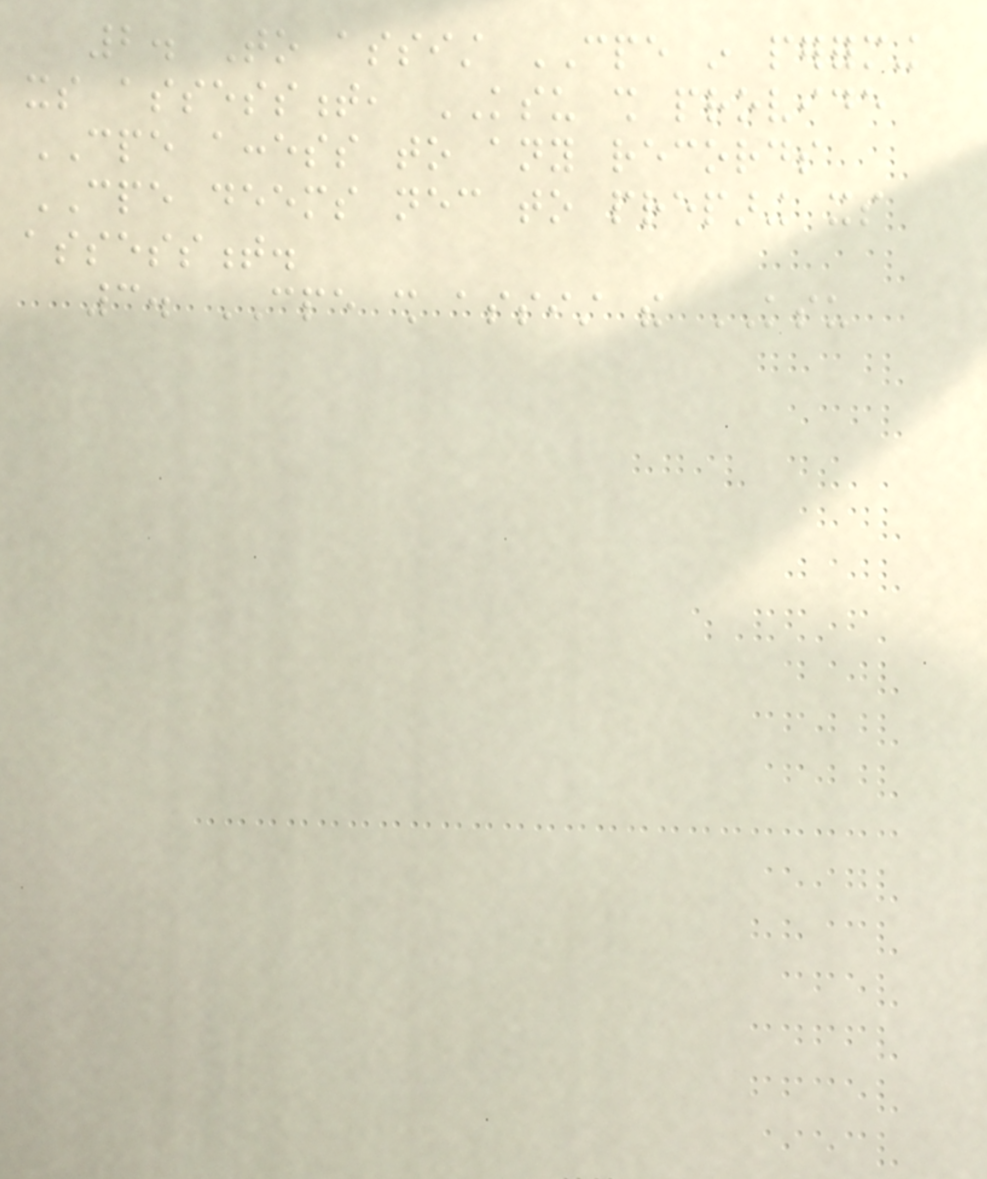2. To assist CPE in performing
its assessment, KSU shall provide
CPE access to any records
CPE deems necessary to preparing its
assessment.
3. CPE shall assist the KSU
